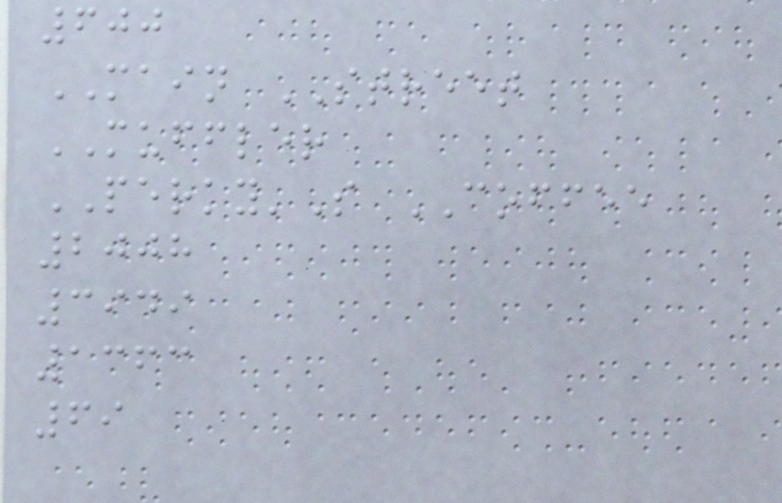600
MAIN STREET
MUFFLER
PERKY'S COFFEE
2008
3949
1363
69
